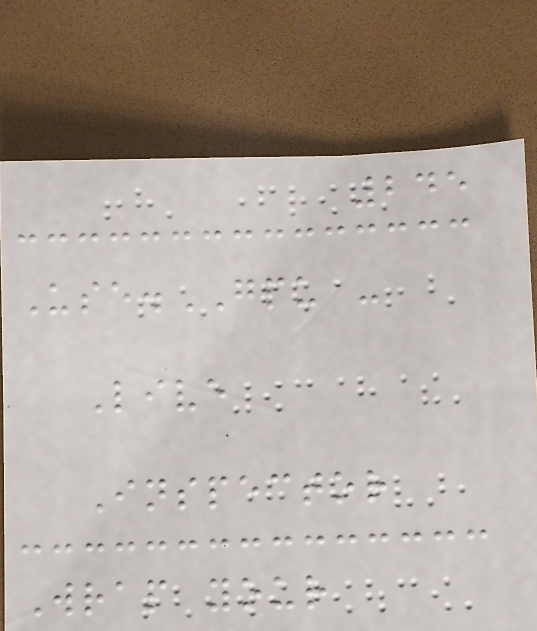245
Use.GPU -
Live
Inspector
Wrap your
